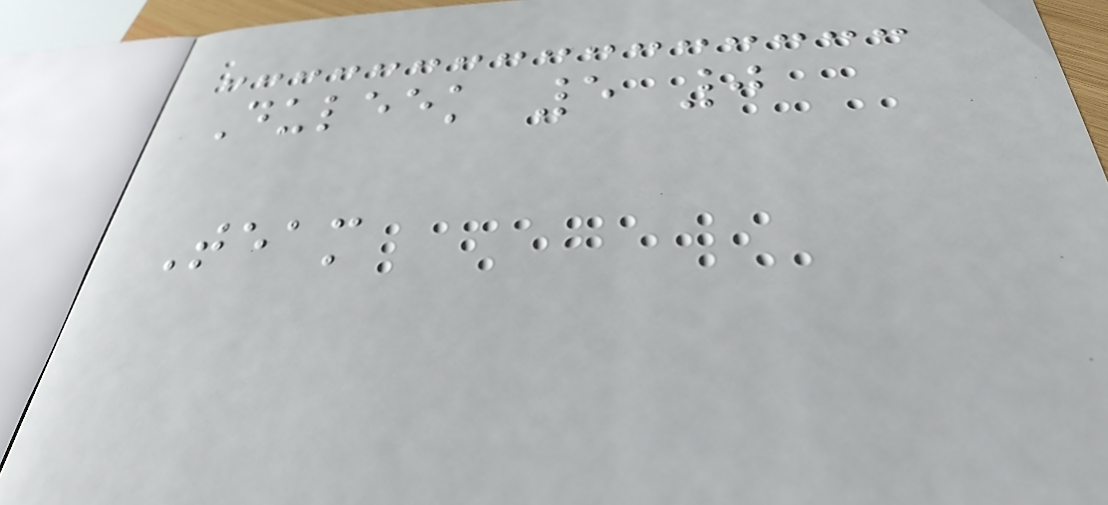Duleek 5 0
Team
